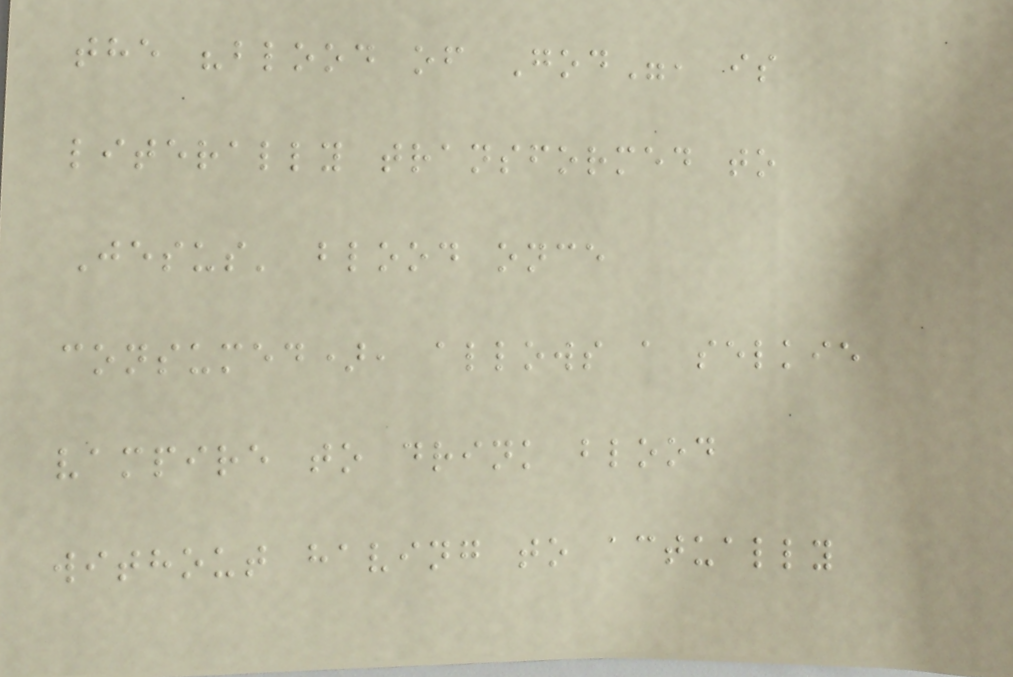the "blood of God", is
literally transformed to
Jesus' blood once
consumed), allows a selkie
vampire to drink blood
without having to actually
